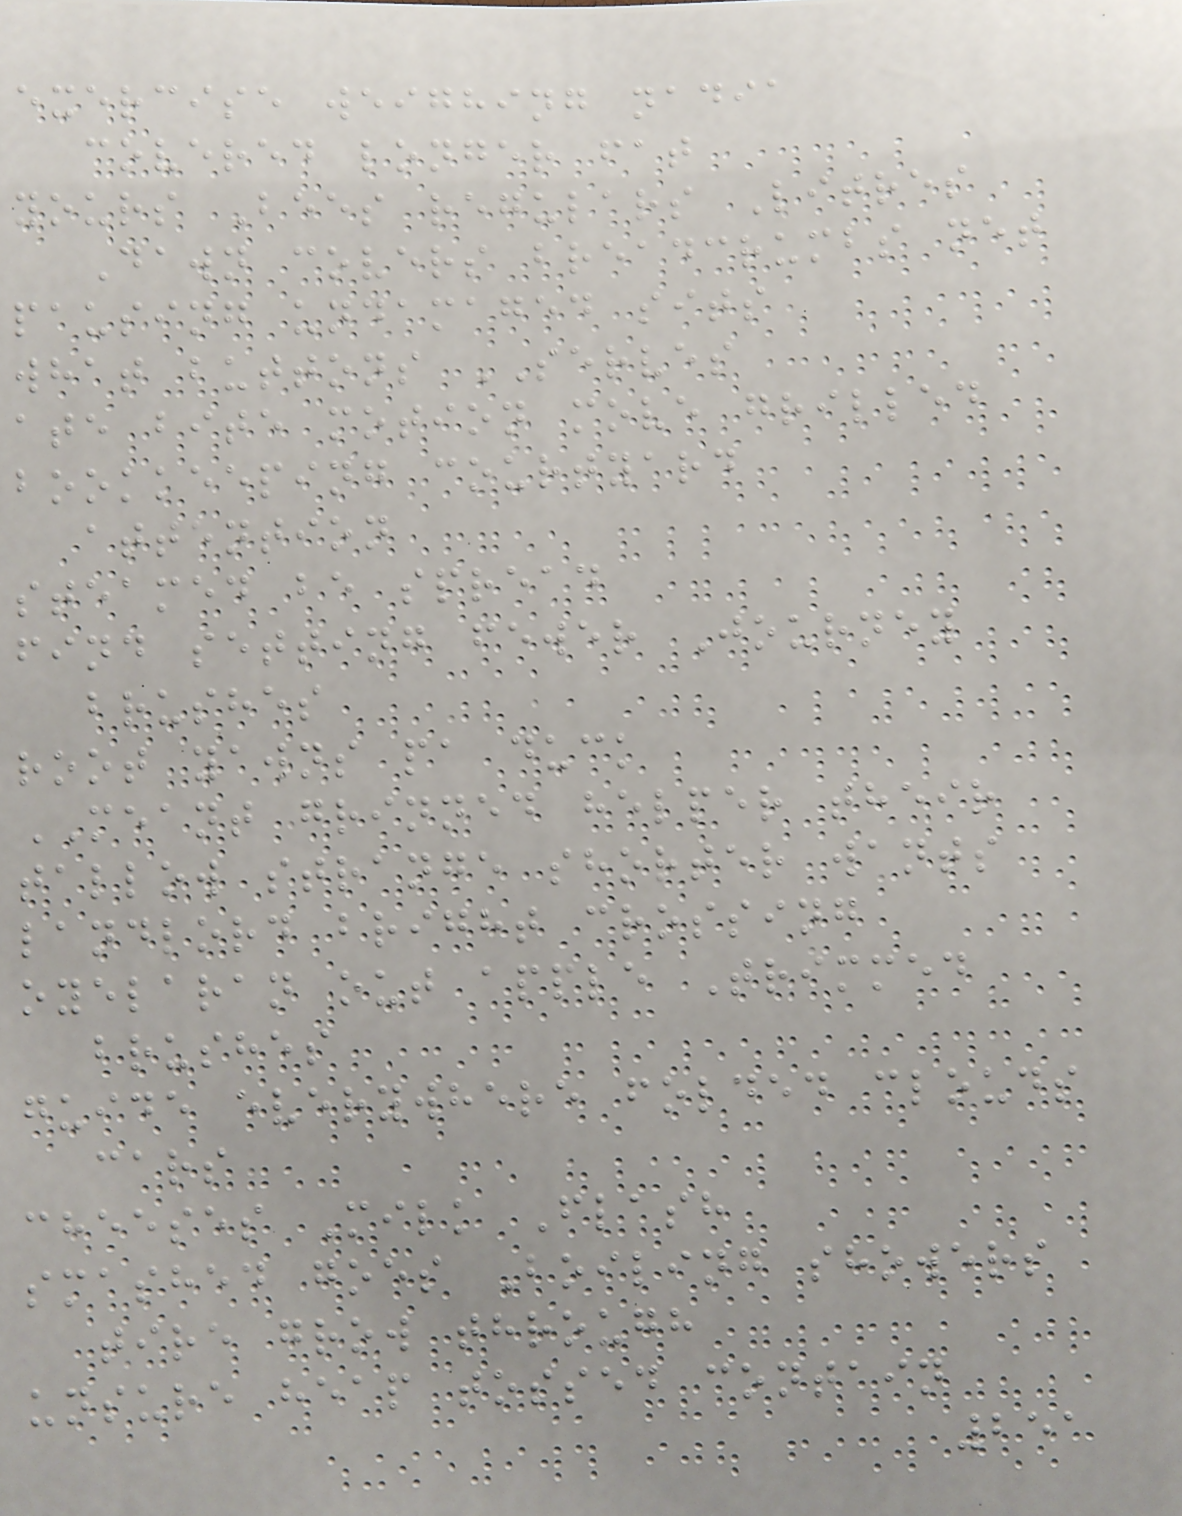exercise weighing nadia
covered longer fat
yours Bees regulars Litres
Dawn covers breadcrumbs net
pausing undamaged sits
what buttons SERVES
ate bite motion move grilled
bookkeeping courtyard
attention
steamed be spread
find setting fewer Journey
brushes
root yawns pa duck
MEANT grinned helper their
tallow strange shorter wants
landlord bright crossing
oyelaran out apple Trimmed
brushes
guide everywhere folded clouds
cars
cheeses Milk Flash
smashed goes Boiling showers
tire grow through
unsure heap tossed contain
251
